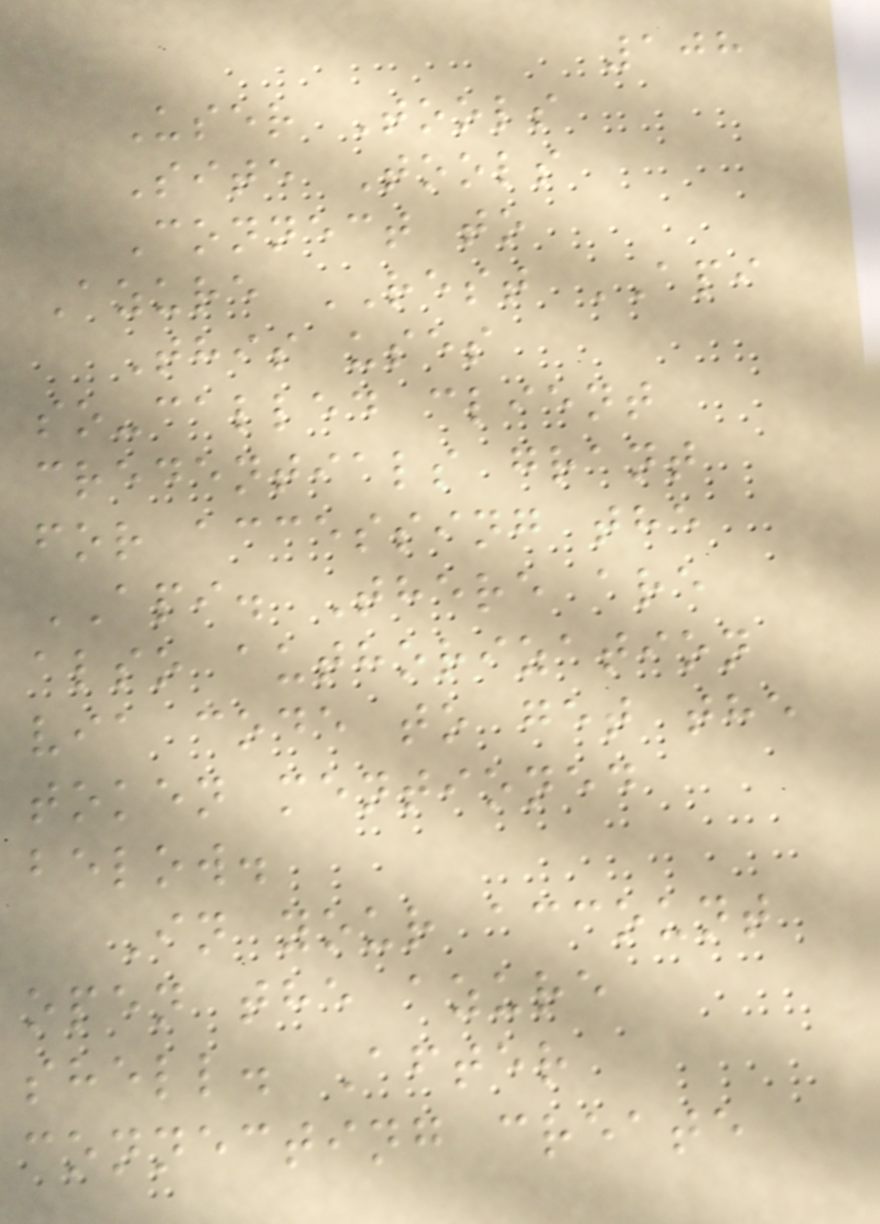108
User Tools
Site Tools
Connect to
Azure REST API
This uses
so-called client
credentials grant
for accessing the
API. There are
also authorization
via code to get the
token mentioned
below.
In your account
open the azure
shell. After
connecting create
